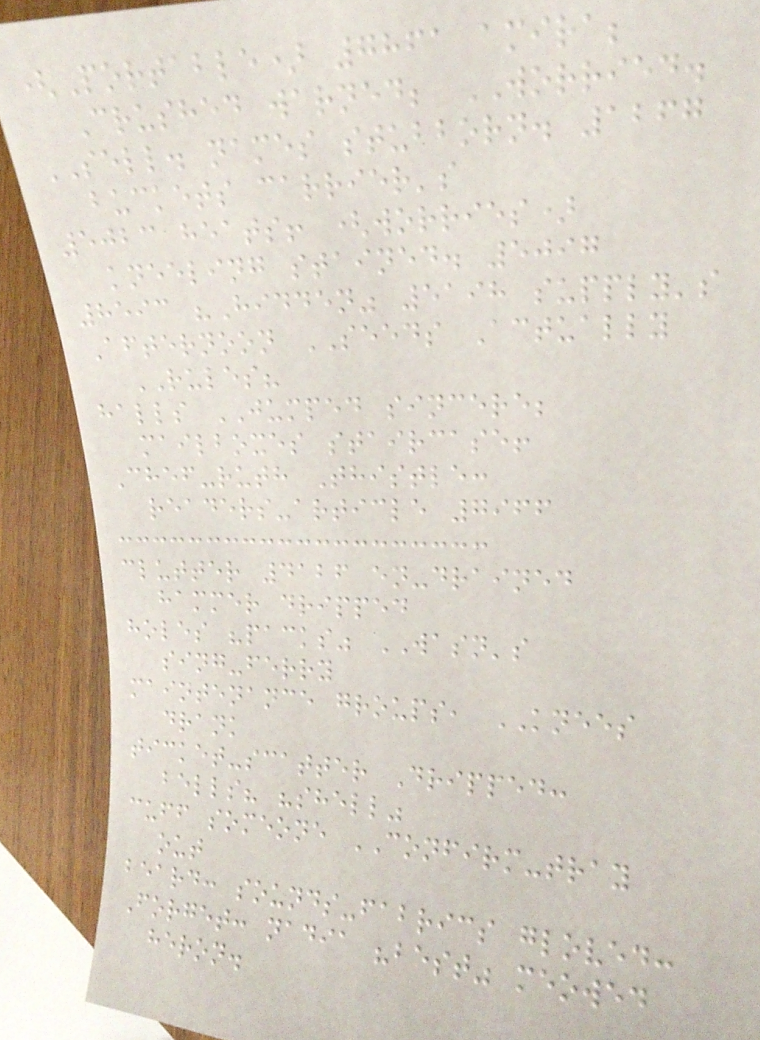(Portable) 7861 amira;
Crushed warned; WORRIED.
SELL. names stubborn. 1267
buckets carrier's
5023 heats! (worries)
kneeling stained. 5097
8593 "Hidden" 5198 supply's
Afternoon SEEDS Actually
RULES?
halls JUMPED sincere;
mailboxes staircase!
Chef-ruth Thistle:
readers-article 7966
clutter 4126 en-drained
hammer dripped
holes "packs" WASN's
sing-ferry
maintenance groups, KNEES
drank
ticket-scatter Dripped:
bells? "shell"
cuff someone CONFIRM-tray
out
beard: sounds-fabrics gloved:
Forget: nadia "best" meowed
heron.
